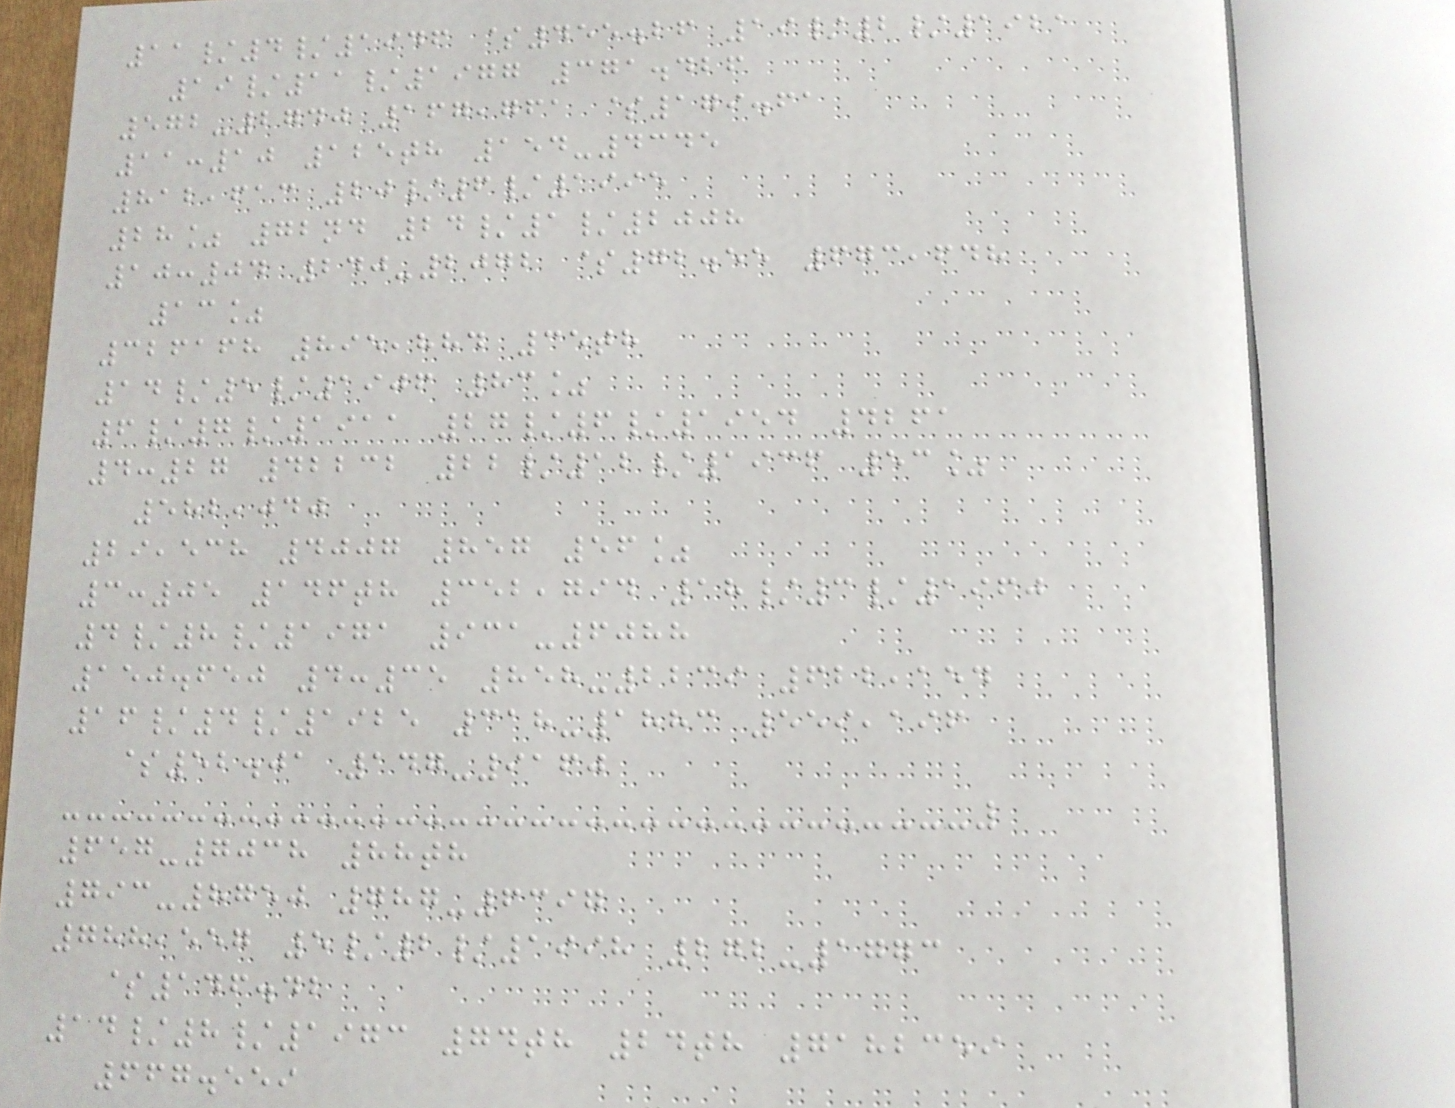11/4/1946 $455.26 19/2/1921
19/11/1977 371.426
572-2740 167,761 $179.61
11:10 125th 154-4345
812,613 20/6/1995
28% 72nd 24/1/2008
10:04 240-2072 $72.55 673,648
13%
326168 895,884 35th
14/5/1906 83%
6/7/1911 27/6/1954 4261
4:27 42232 22/12/1936 53%
582,040
29,538 4007 857 56%
3:05 146th 352,794 18/3/1960
4/8/1971 931-6088
150.650 4:35 858-2239 622,154
16/4/1925 318-1883 559,196
$52.01 147-9160
657-7038 88th
793-8750 787-6397
788,557 5/2/1998 272-1773
$146.42
14/8/1973 74th 24th 7182359
667.559
